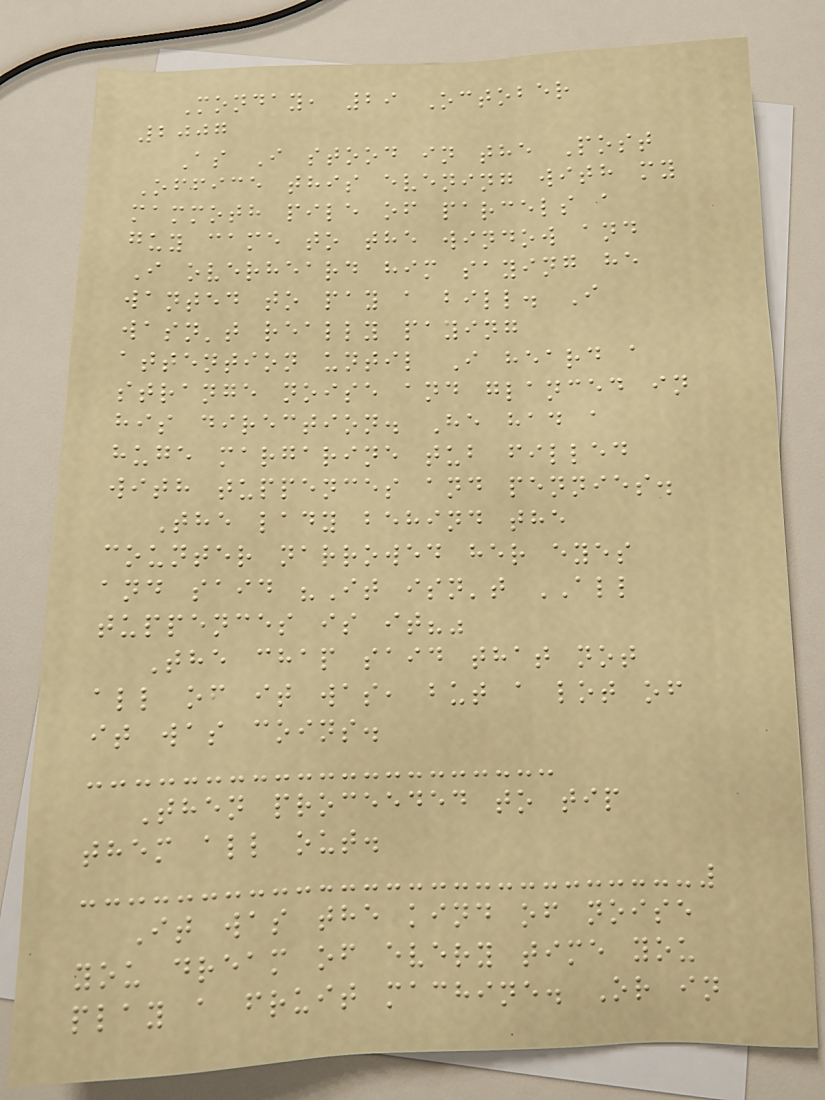Monday, 29 October
2007
As I stood in the Post
Office this evening with my
mammoth pile of parcels a
guy came to the window and
I overheard him saying he
wanted to pay a bill. I
wasn't really paying
attention until I heard a
strange noise and glanced in
his direction. He had a
huge margarine tub filled
with tuppences and pennies.
The lady behind the
counter narrowed her eyes
and said "It isn't ALL
tuppences is it?"
The chap said that not
all of it was, but a lot of
it was coins.
Then proceeded to tip
them all out.
It was the kind of noise
you dream of every time you
play a fruit machine. Or in
